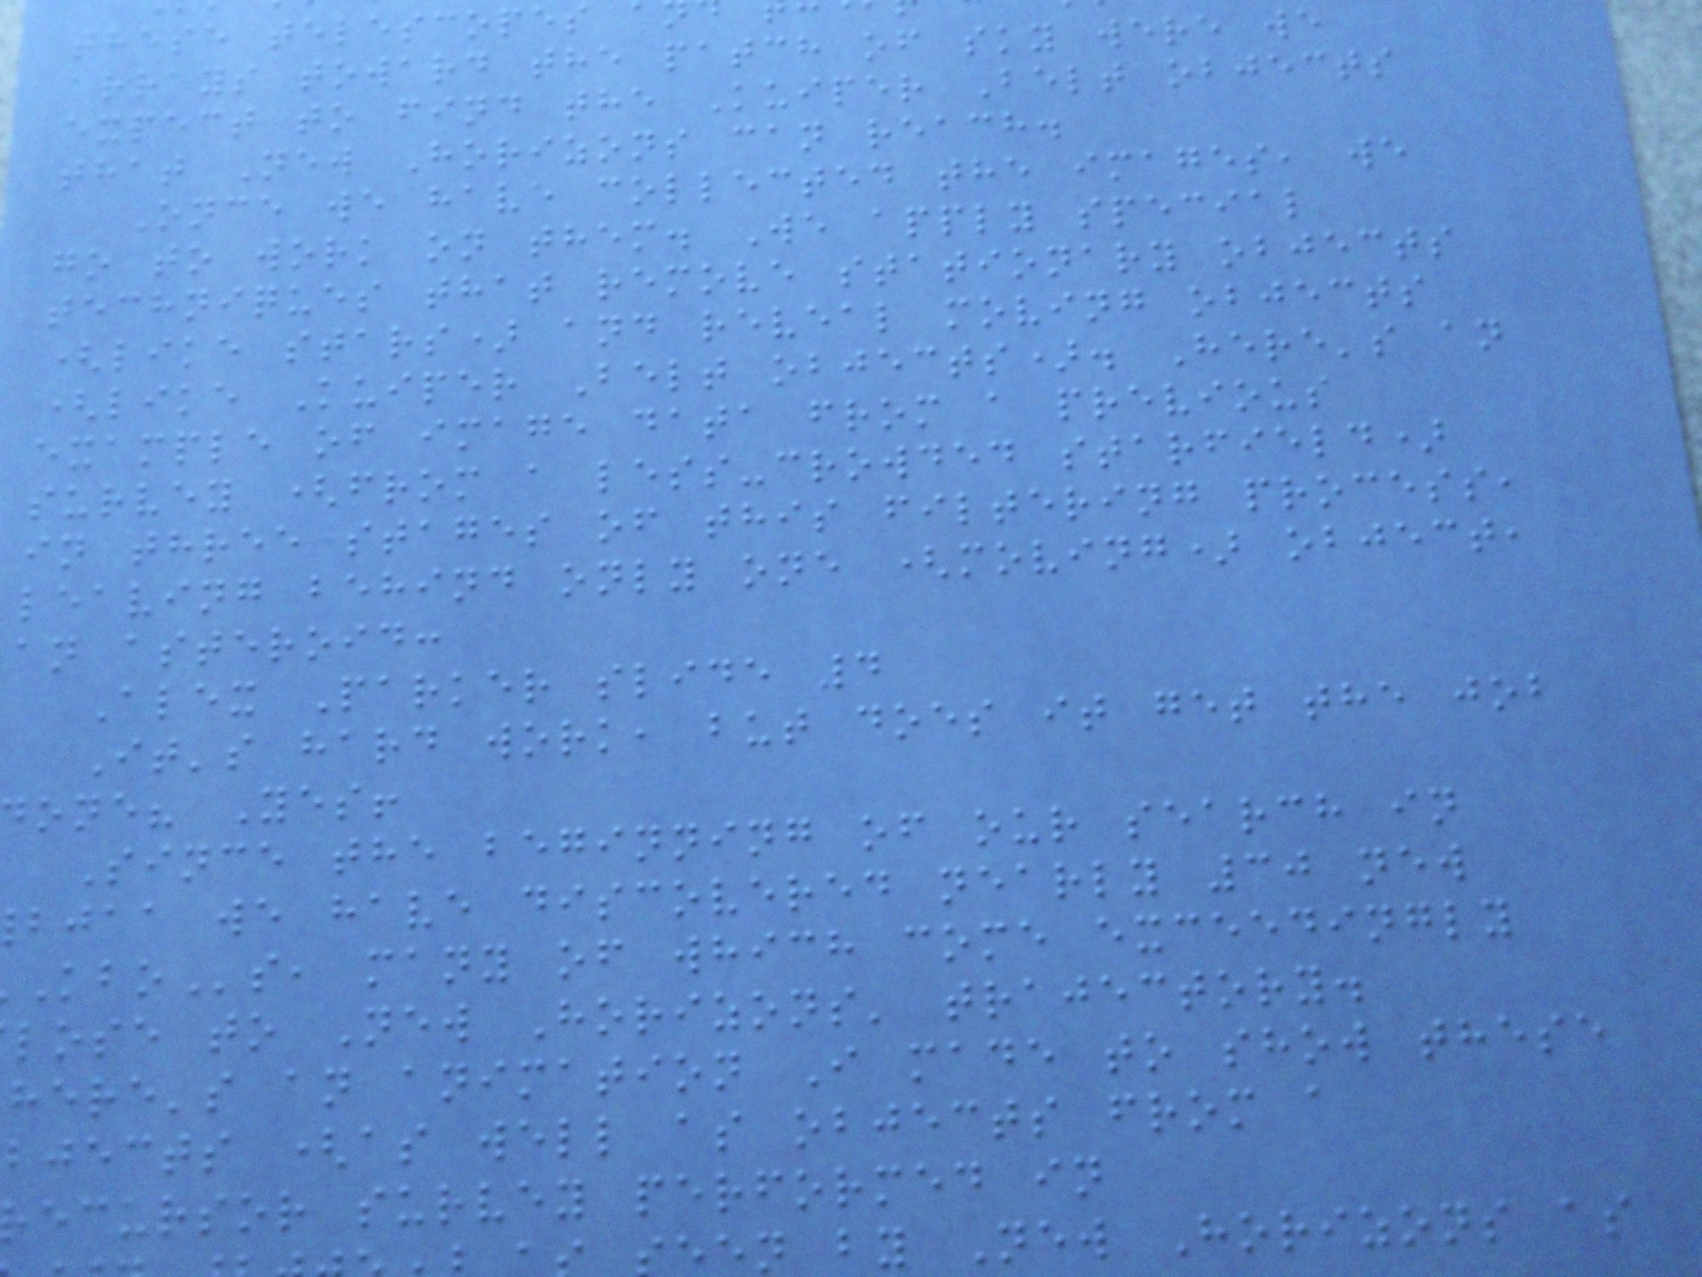these telescopes
arrays toward the patch of sky were we
expect to find the Kuiper Belt objects
that New Horizons can reach.
Once we have collected the images, we
go to work on them. We apply special
techniques that remove stationary objects
(like stars) and reveal moving objects
(like Kuiper Belt objects). Here's an
example of image data from a previous
survey (from a less-crowded starfield)
in three stages of this filtering process,
leaving behind only one (moving) object,
an asteroid:
Alex Parker slide 4
It's hard work, but does it get the job
one? Yes!
Since the beginning of our search in
bjaa we have discovered nearly 30 new
s, many of which come exceedingly
lose to New Horizons' trajectory.
here's an animation I made to show these
bjects (as well as objects from a
ecursor survey performed in
en by New Horizons as
